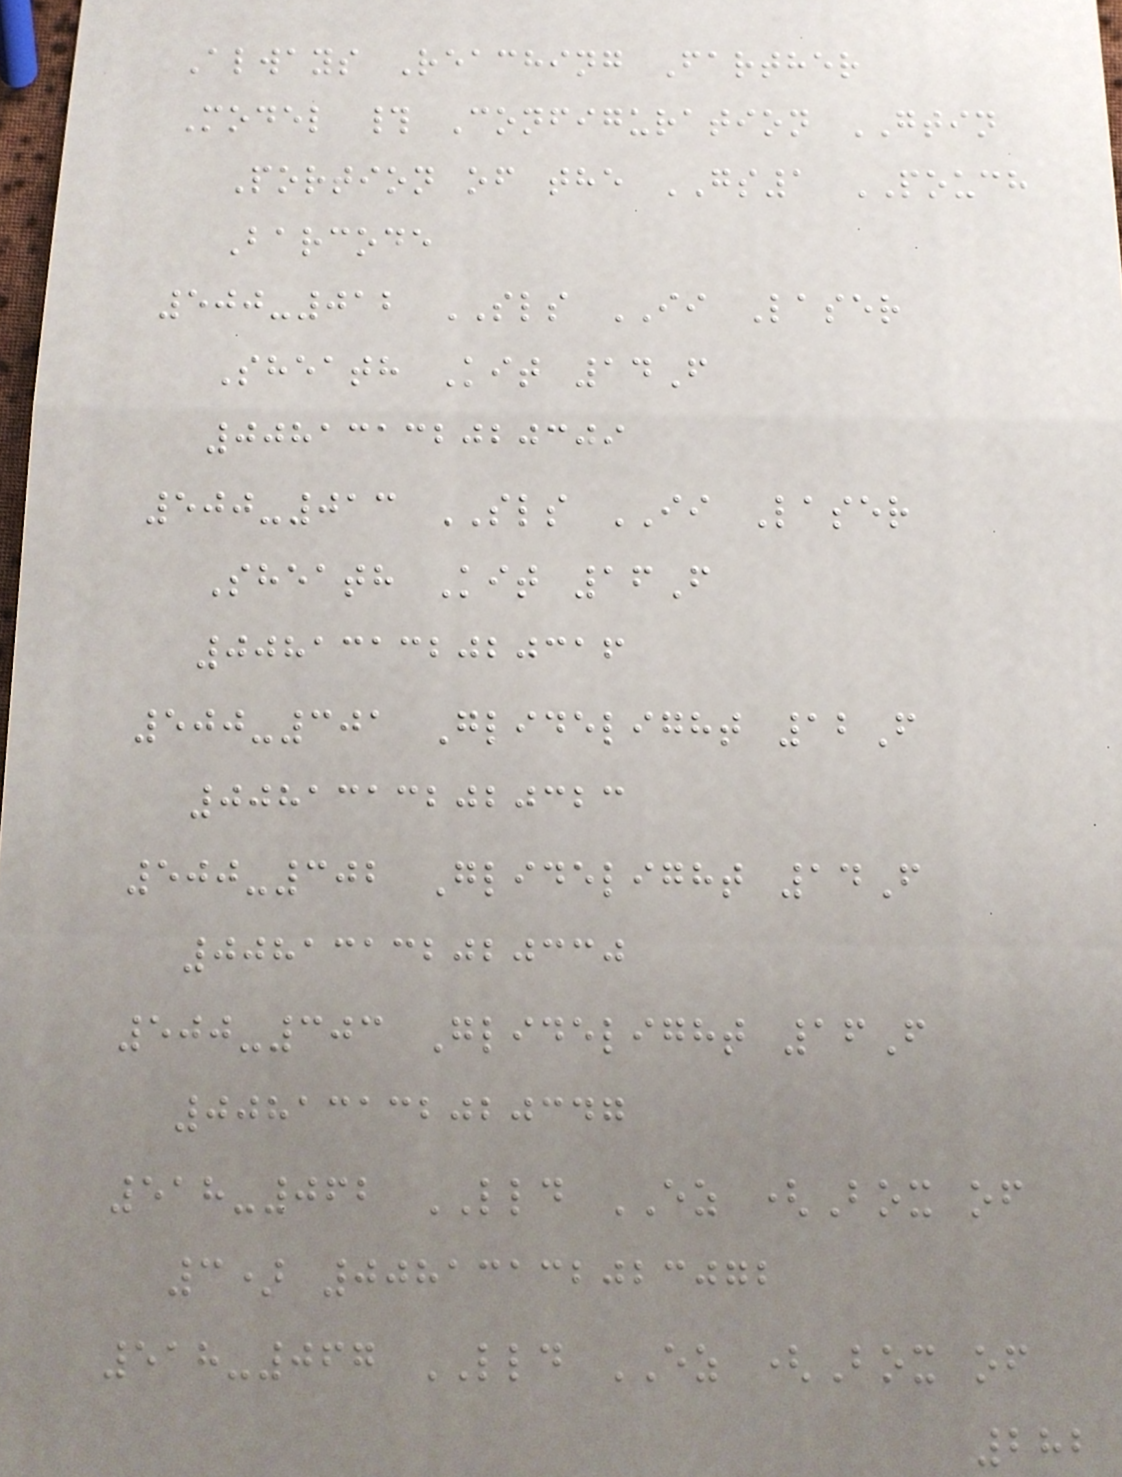Always Reaching Farther
Model # Configuration GTIN
Portion of the GS1 POUCH
Barcode
500-012 SLS II Laser
Sheath Kit 14F
00813132020309
500-013 SLS II Laser
Sheath Kit 16F
00813132020316
500-301 Glidelight 12F
00813132020323
500-302 Glidelight 14F
00813132020330
500-303 Glidelight 16F
00813132020347
518-062 LLD EZ (Box of
3) 00813132023072
518-067 LLD EZ (Box of
282
